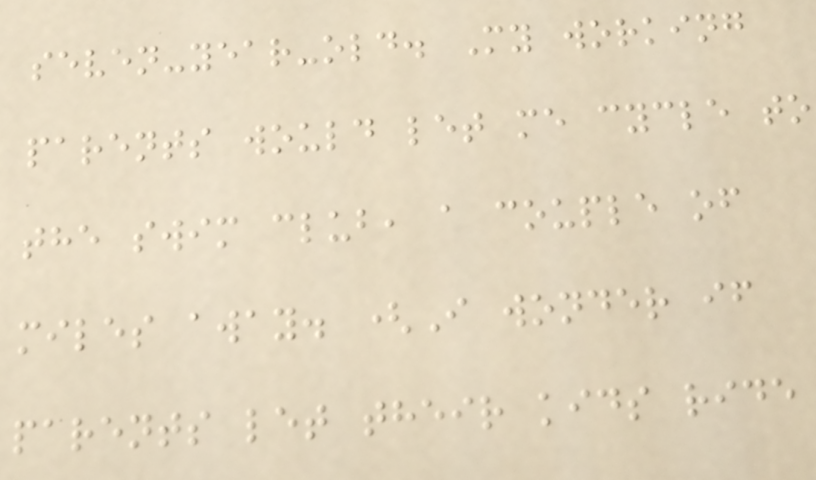seven-year-old. My working
parents would let me cycle to
the swim club, a couple of
miles away. (I wonder if
parents let their kids ride
